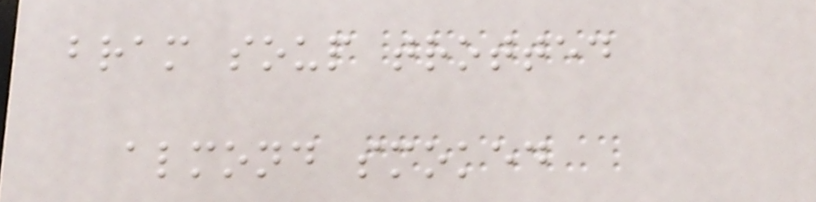bram soup trotted
almond smoked
